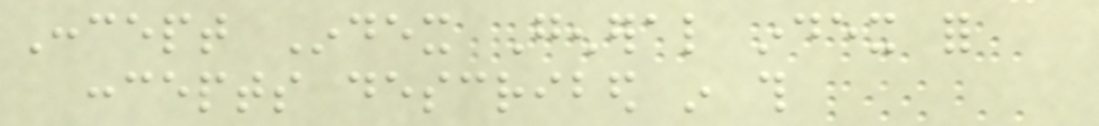Concept Index General index for
concepts described in this
